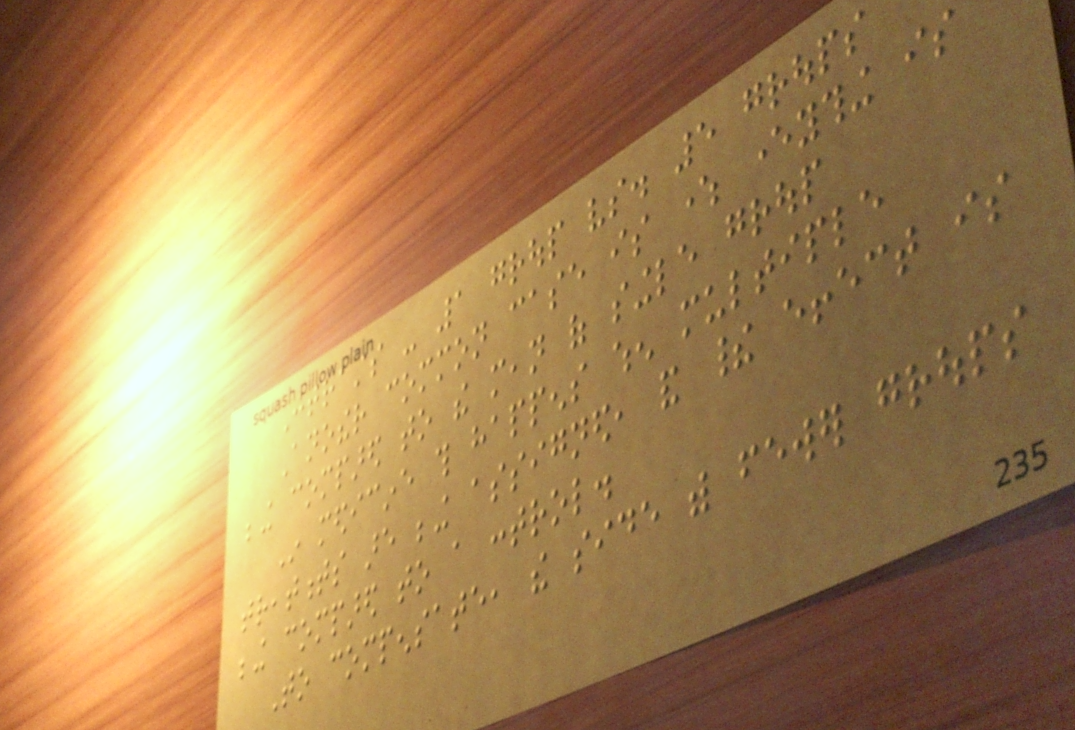Contrasts - 1 group vs. 5 groups
Another common case is where everything is
being compared to the mean of single group
In medicine this happens when multiple
treatments are being assigned, and their effect is
being compared to a control.
To compensate, the side with fewer groups
